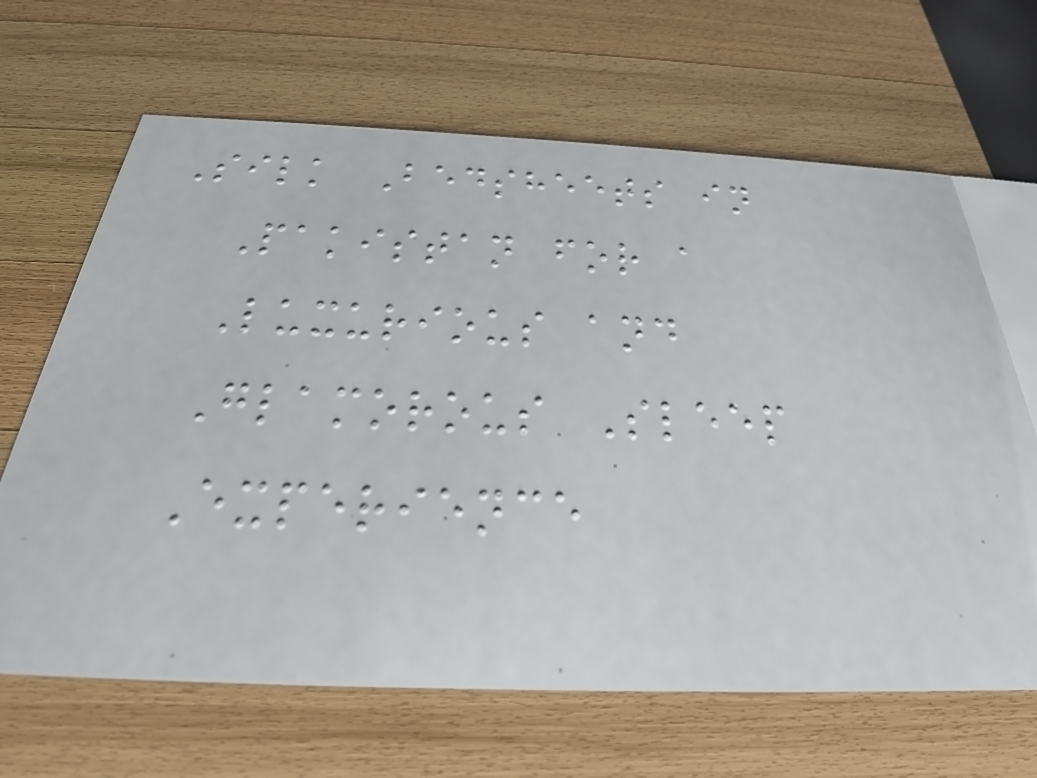Silk Bedsheets in
Pakistan for a
Luxurious and
Glamorous Sleep
Experience
